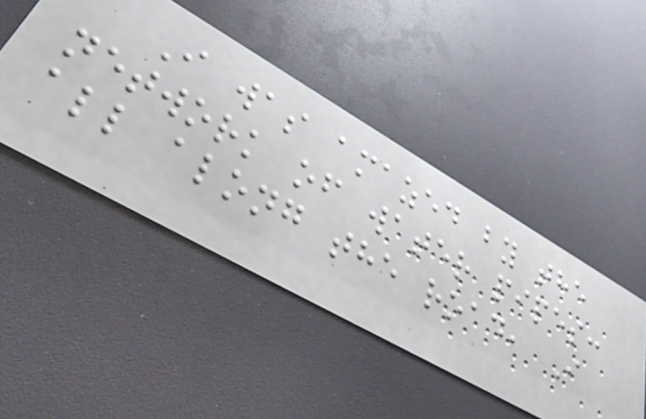I was amazed by the
network of water pipes:
all along the road, I
